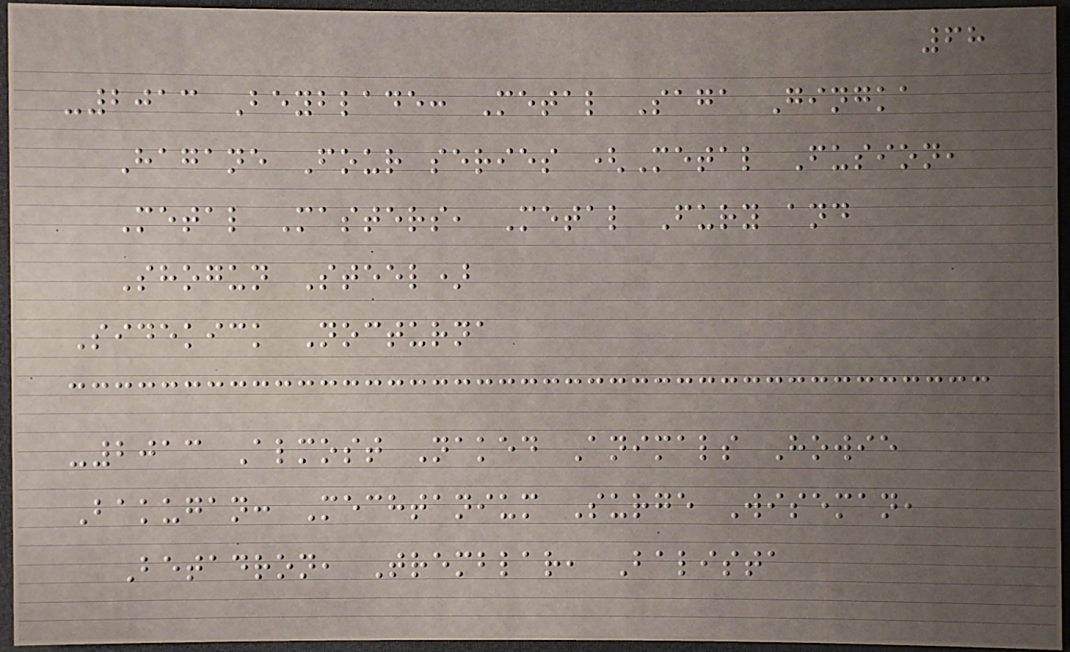68
-2013 Beyblade: Metal Saga Gingka
Hagane Four series (Metal Fusion,
Metal Masters, Metal Fury and
Shogun Steel)
Sidekick Nocturna
-2013 Almost Naked Animals Howie
Bakugan: Mechtanium Surge Wiseman,
Betadron, Tremblar, Balista
